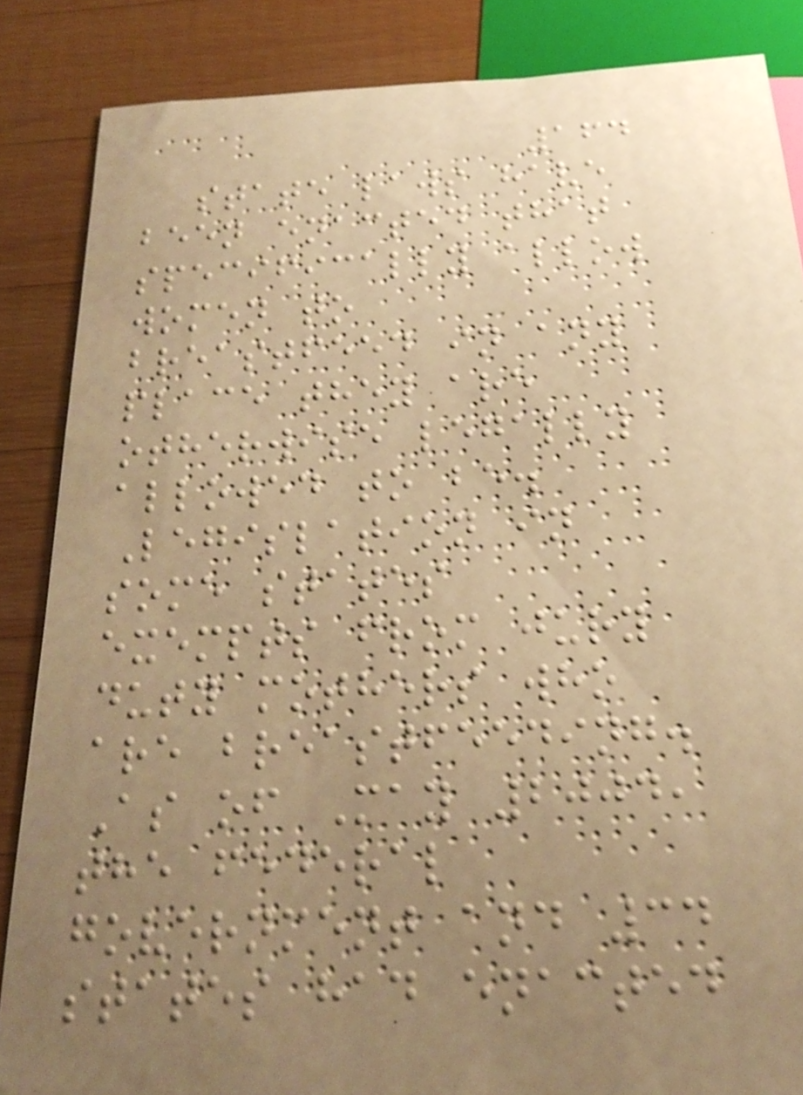164
state laws have
been enacted that
specifically allow
women to
breastfeed in any
place they are
otherwise legally
allowed to be.
Legislation in
some states
exempts from jury
duty mothers who
are breastfeeding.
As of May 2004,
the federal
government and 34
states had enacted
